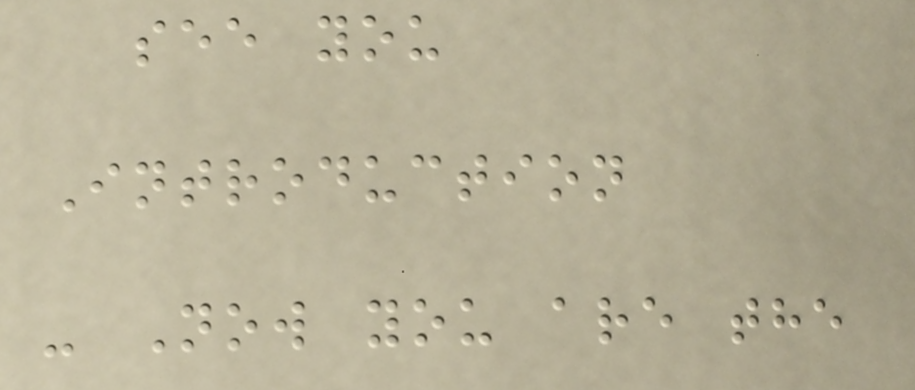see you
Introduction
- Now you are the
